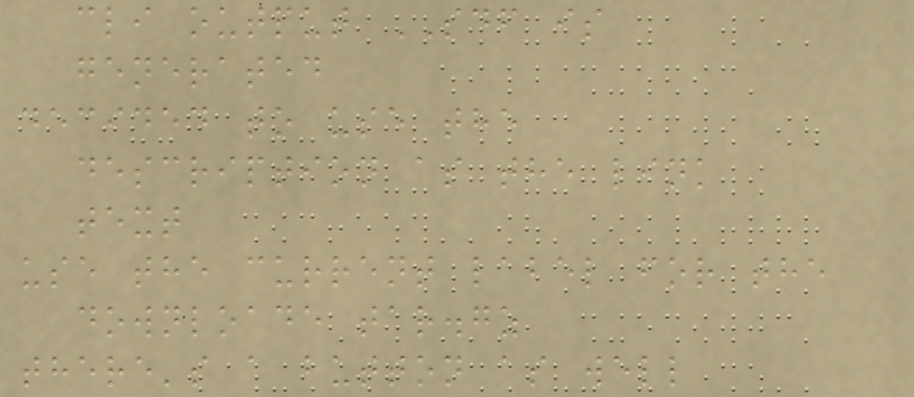cli output SDF is
generated
decided to use the
description as the link
text
use the current label for the
downloade tar.gz
there's a button as well
